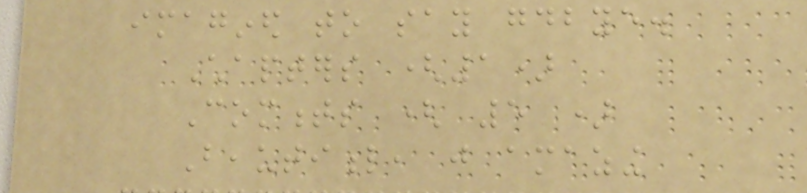imagined to say goodbye.
Chapters (1)
Comments ( 5 )
Beautiful, just amazing
